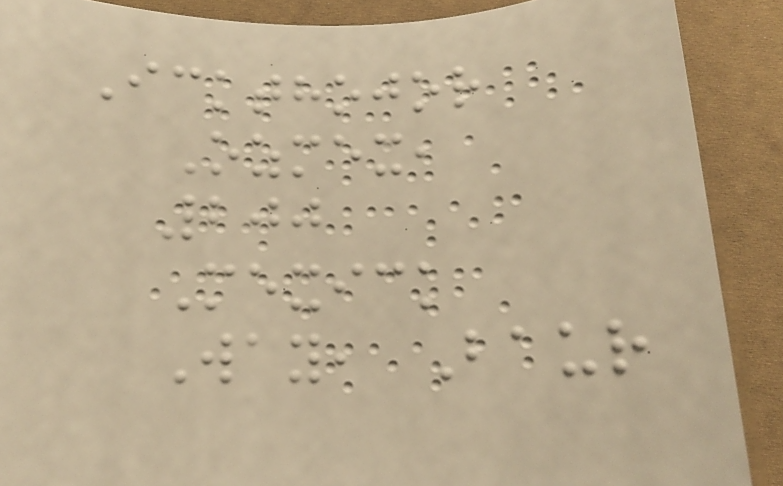Ickthojor
Ozmex,
200
Mexick
Way, Baur
